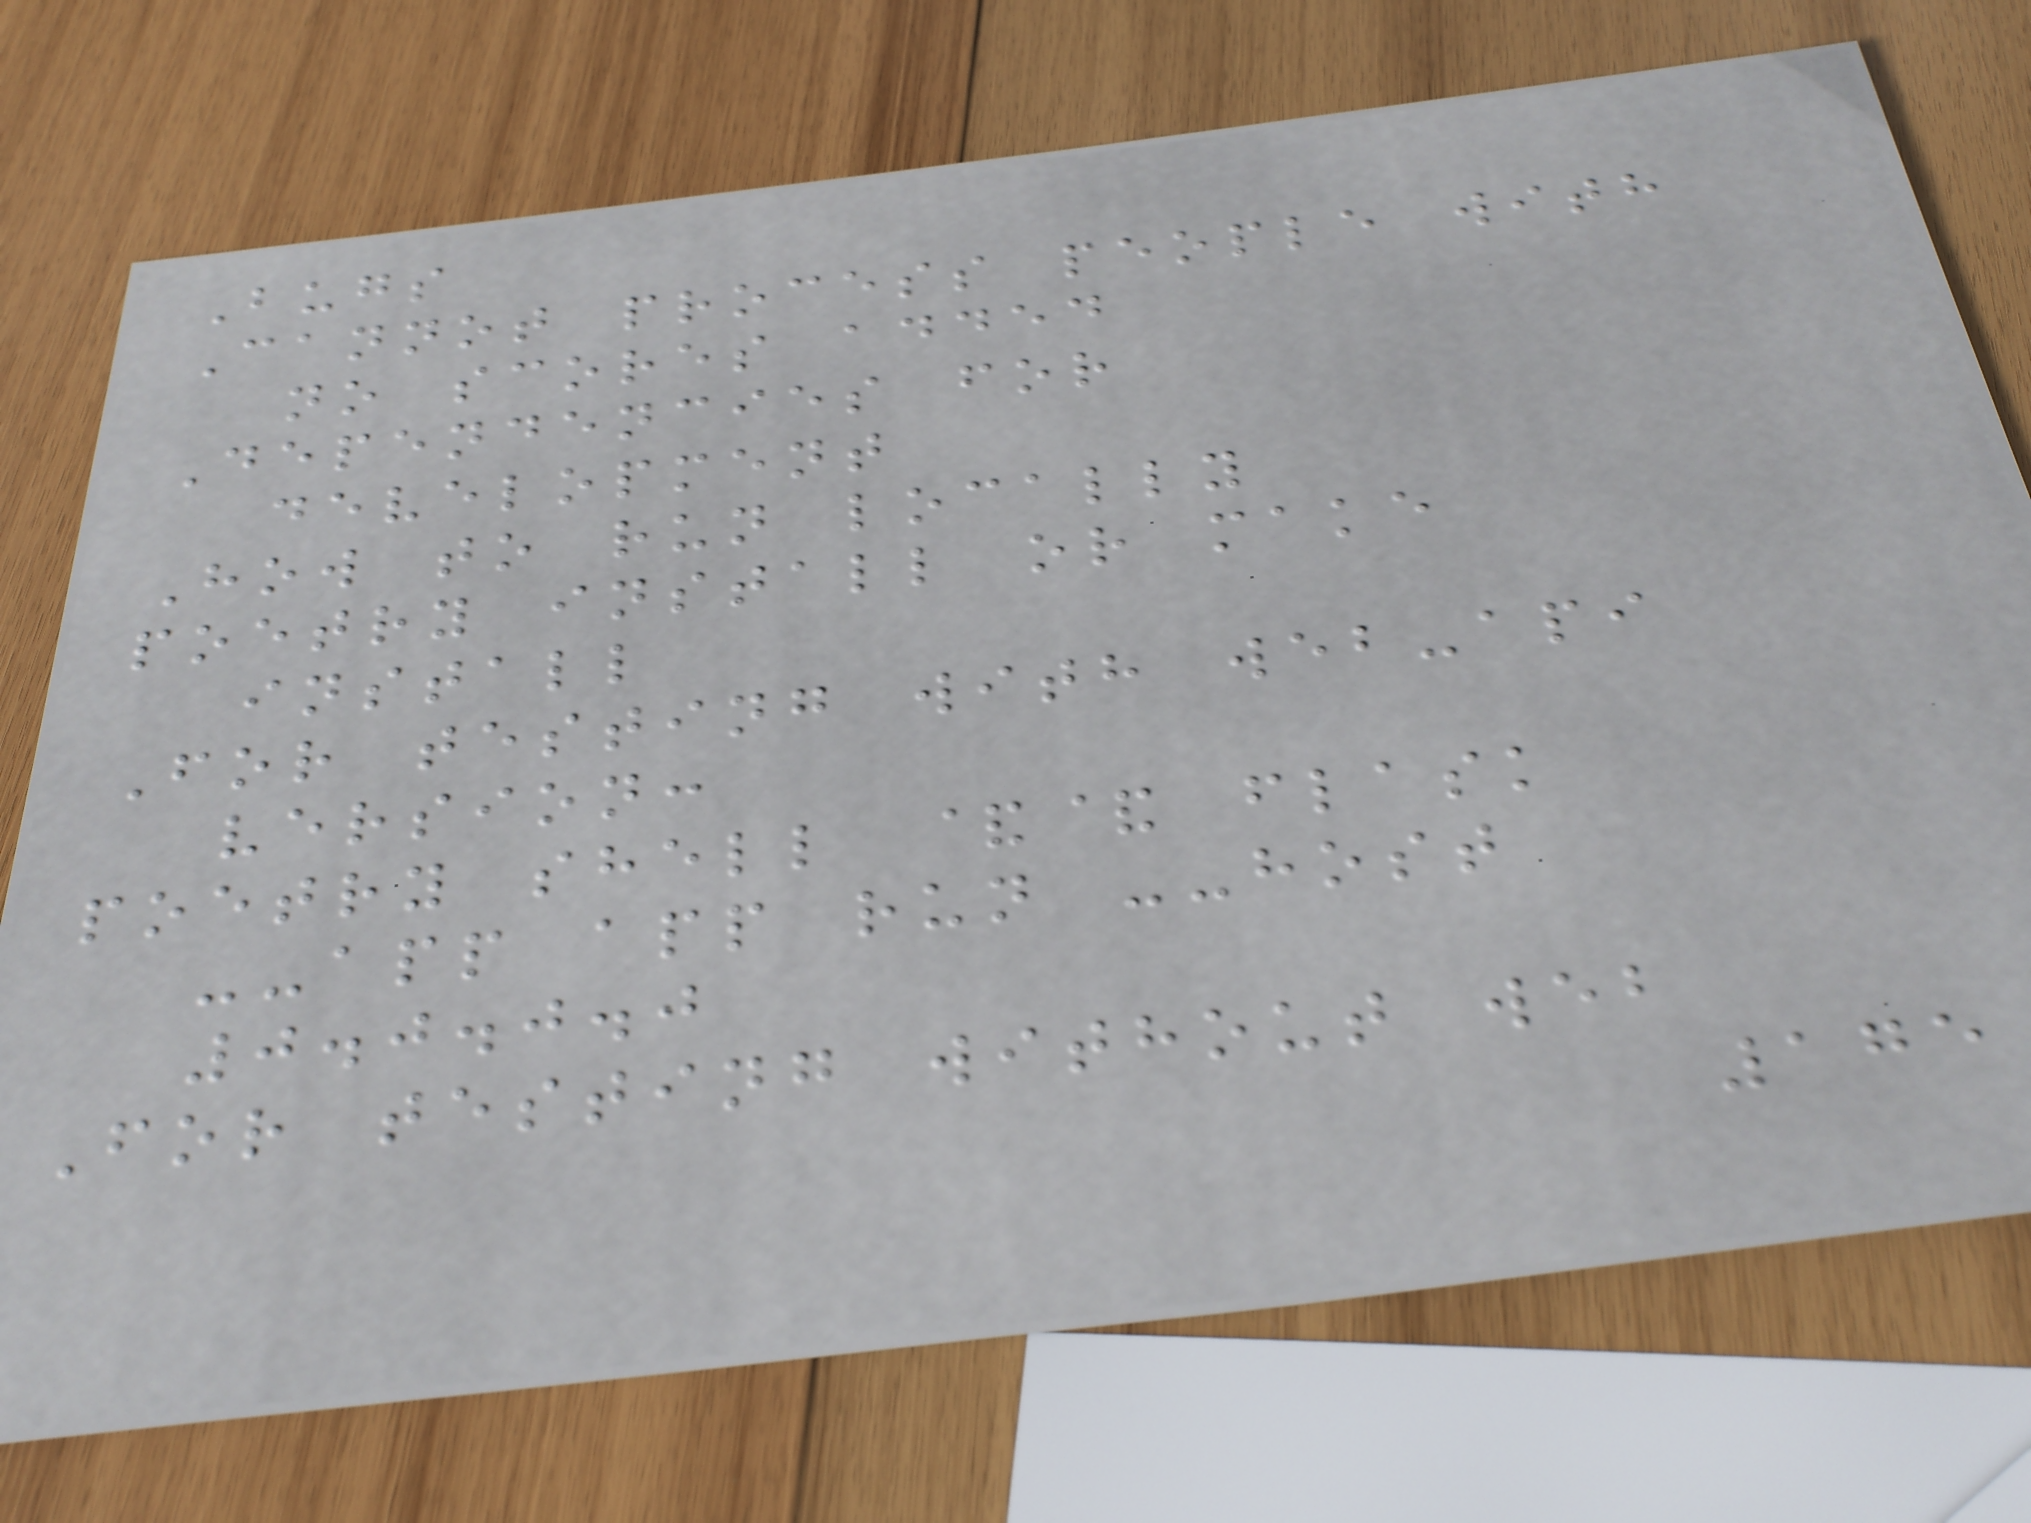Bugs
Cannot process people with
no scores added
Dependencies for
development
How to run locally
poetry install or make
install
For testing with web-api
version:
poetry shell && flask
--app app run --host
0.0.0.0
For testing without web
175
